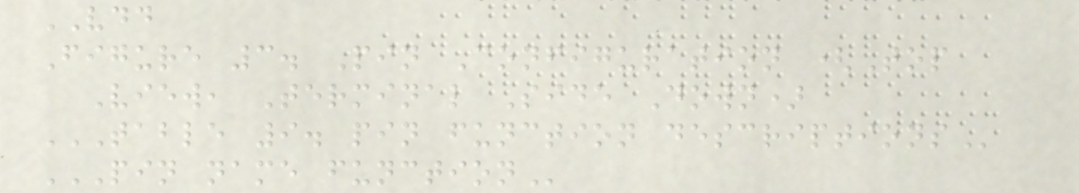VDD
Figure 3. Pin Configuration (Top
View, Terminal Side Down)
TABLE 9. PIN FUNCTION DESCRIPTIONS
PIN NAME FUNCTION
